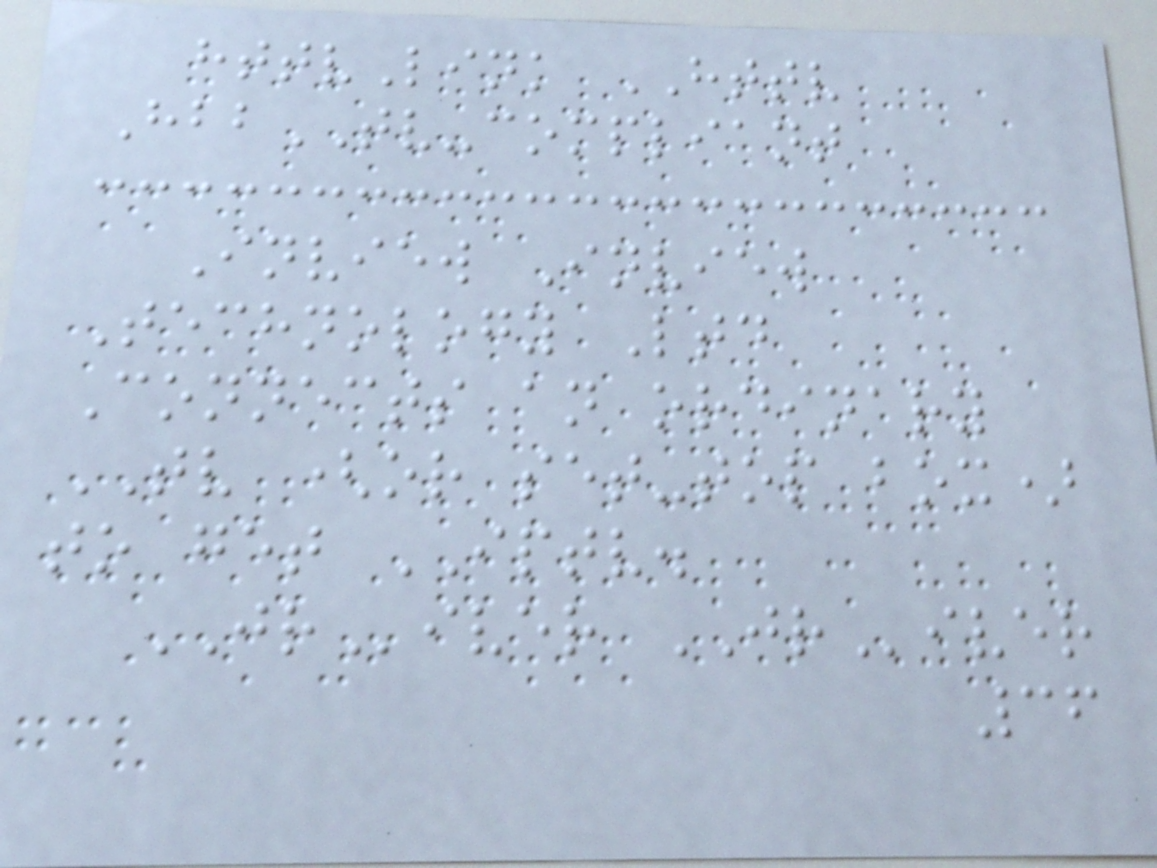httvLink HTTV
HbbTV-compliant
Inview Inview
Technology Ltd
Connects an ordinary
TV (or set-top box)
to get IPTV.
JRiver JRiver
36
